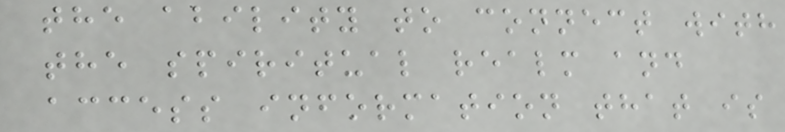the ability to connect with
the spiritual realm and
access information that is
